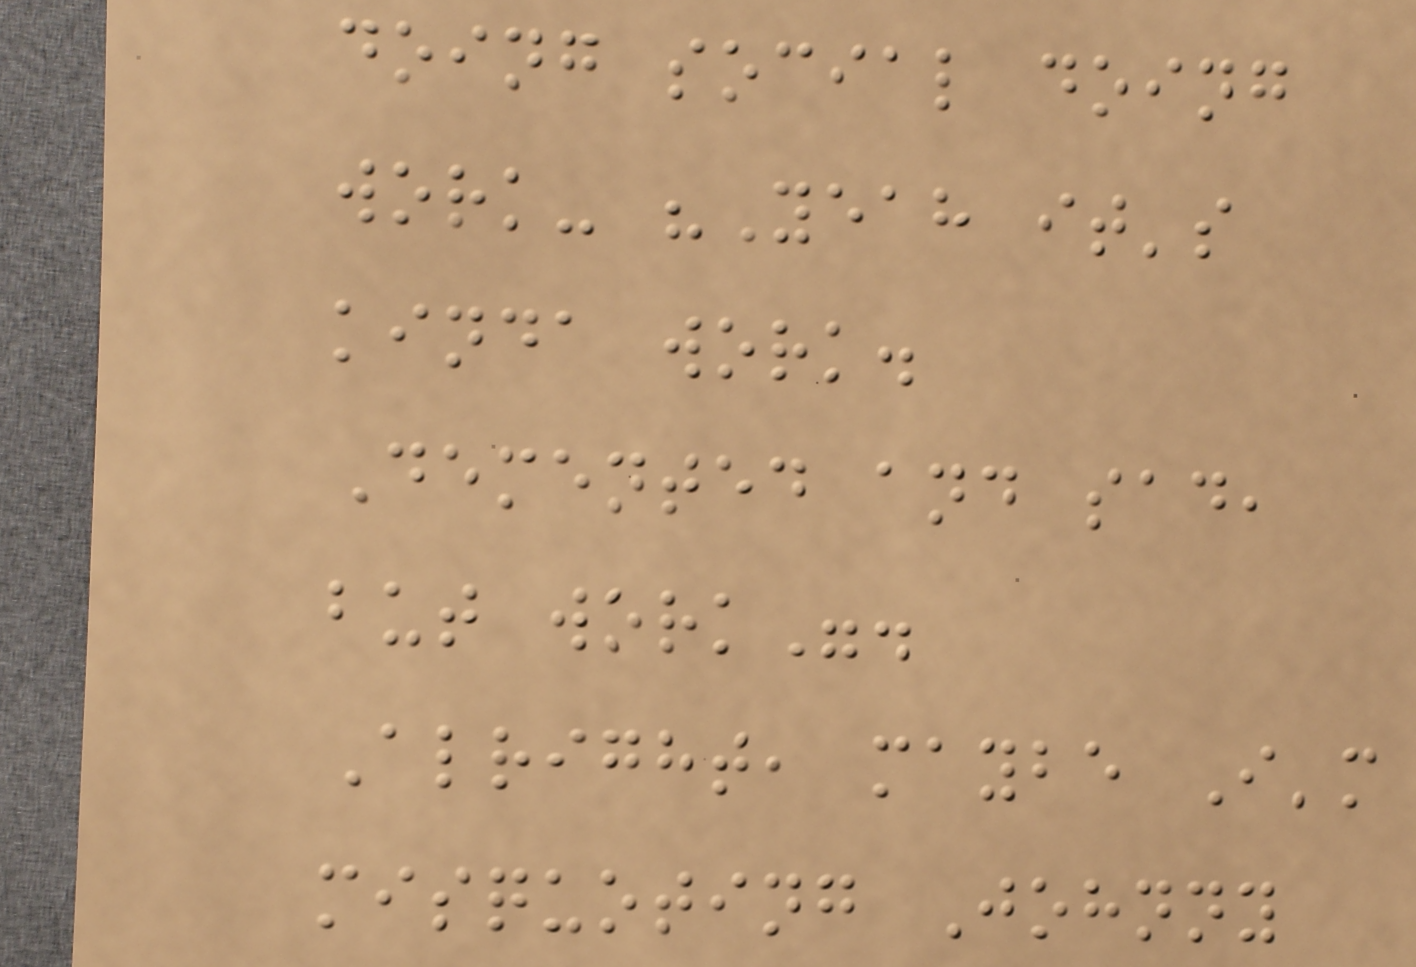doing social doing
work- "Yeah it's
kinda work.
Demented and sad,
but work".
Alright, maybe I'm
misquoting Johnny
